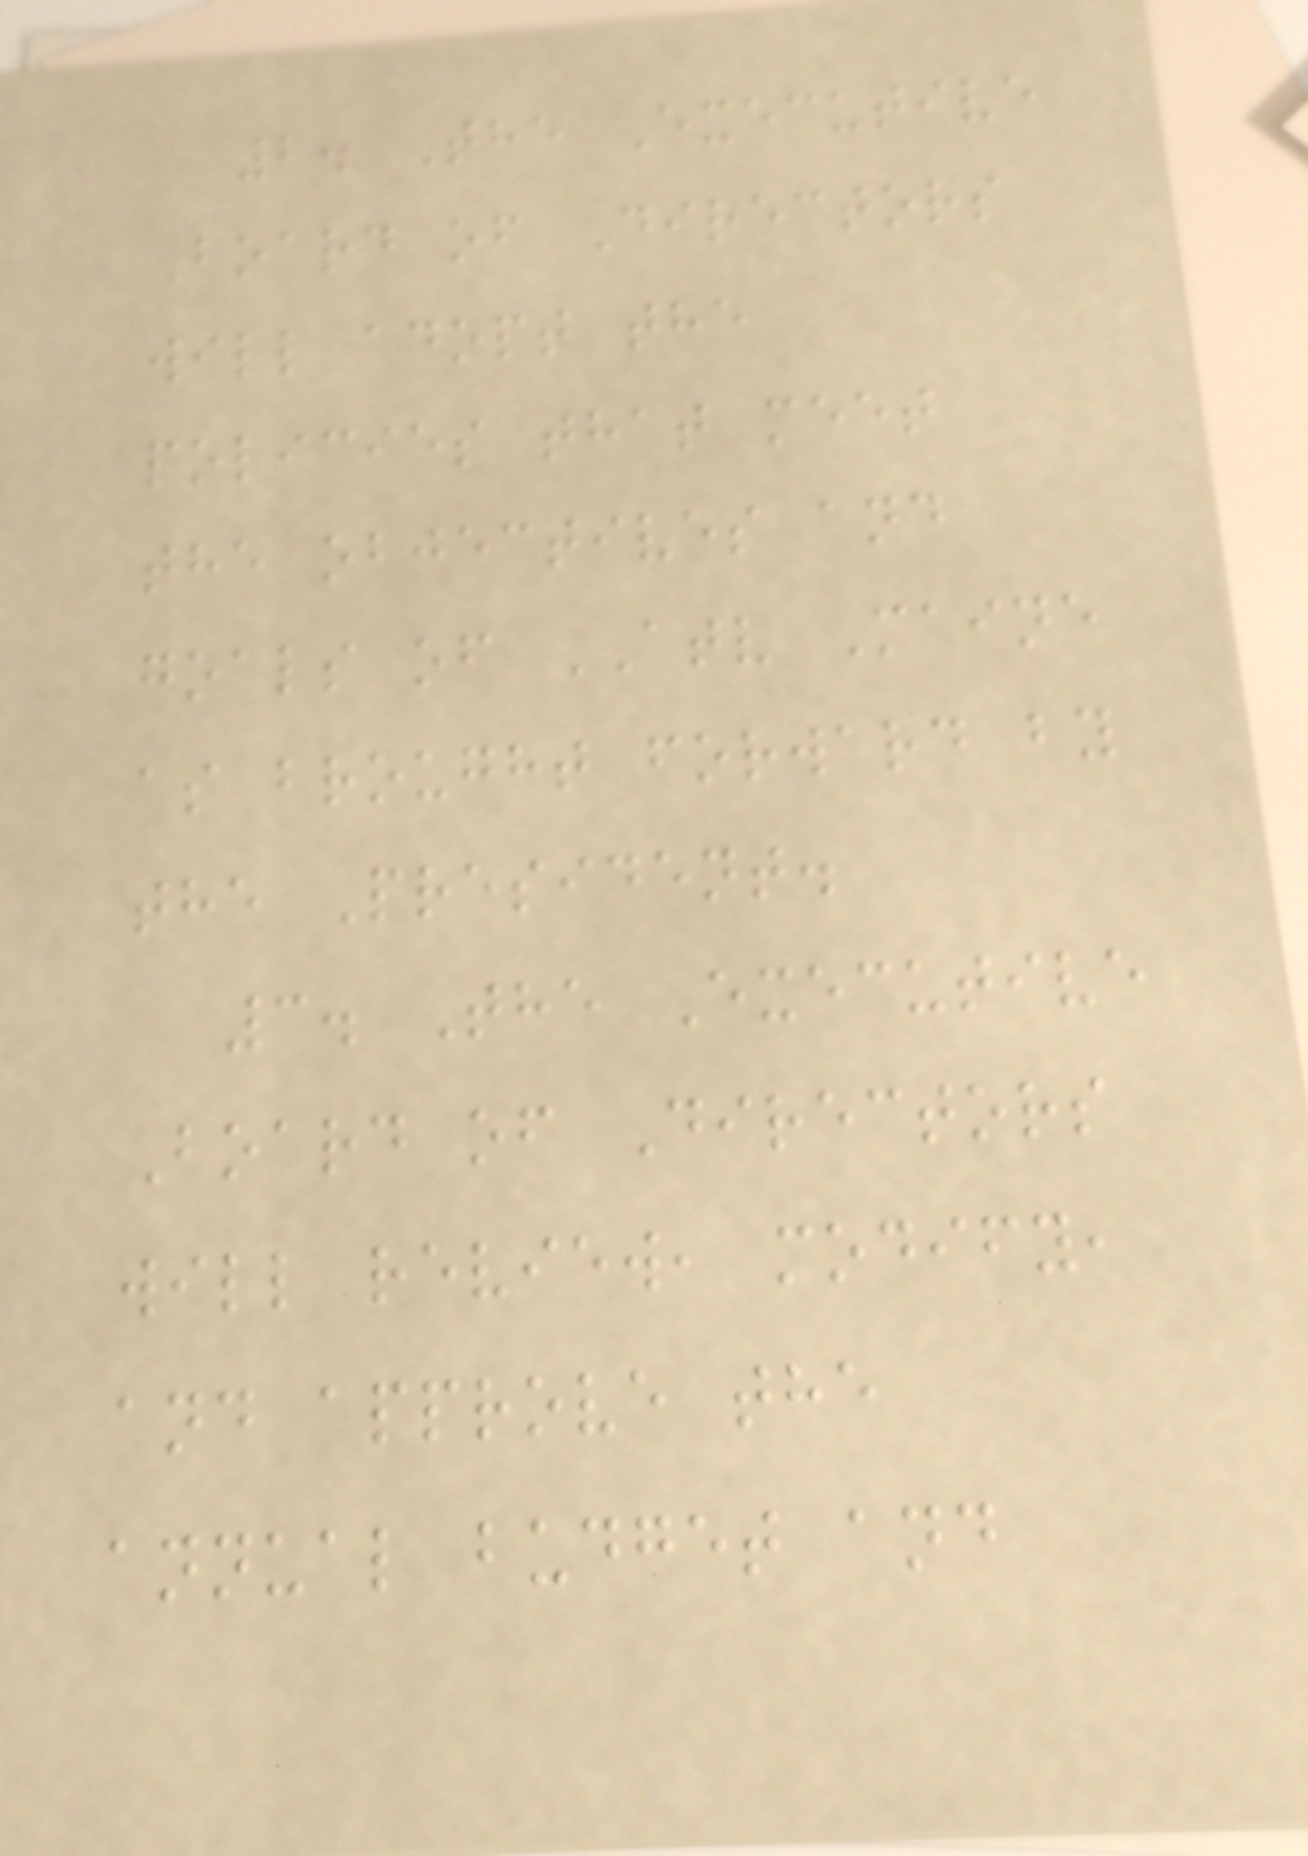2. The Executive
Board of Directors
will adopt the
policies that meet
the objectives and
goals of ATV Maine
as brought forward by
the President.
3. The Executive
Board of Directors
will review, modify,
and approve the
annual budget and
